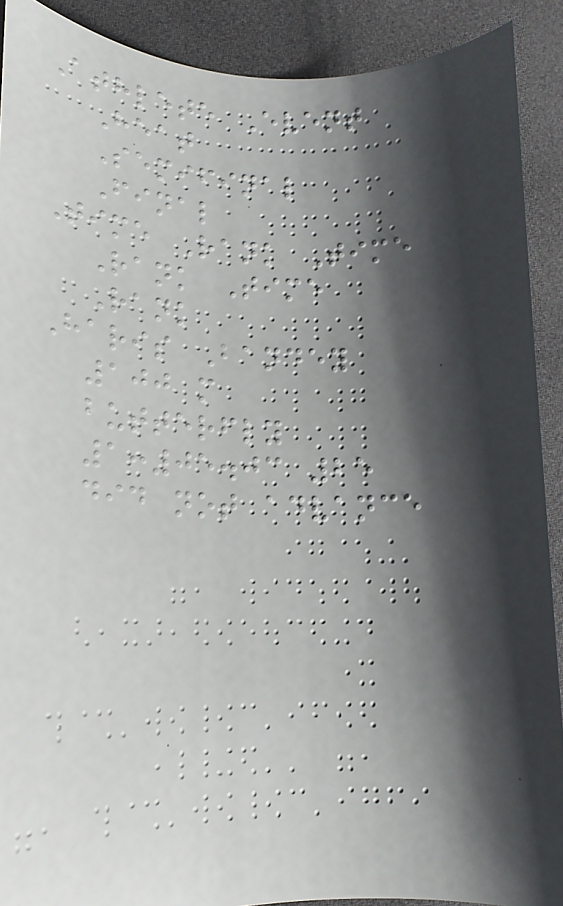Athlete Event
Heat
Semifinal
Final
Time Rank Time
Rank Time
Rank
Haris Bandey
100 m
butterfly
1:05.03 25
did not advance
